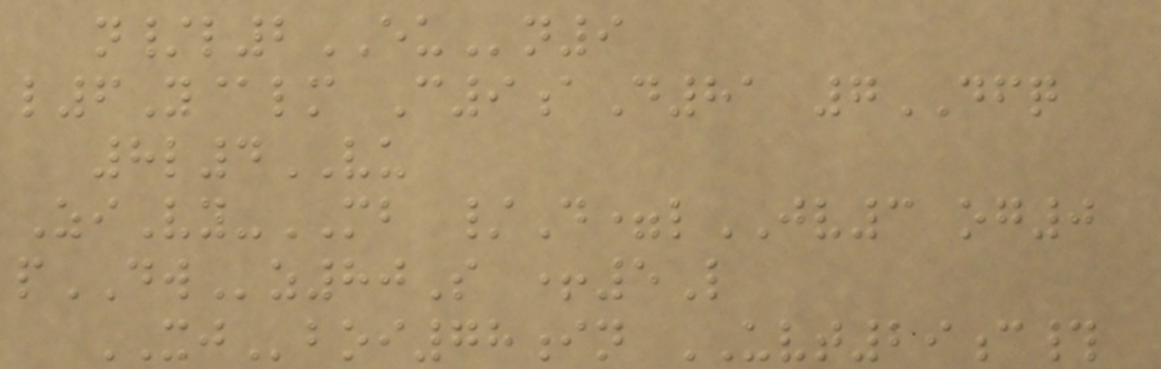n/l2EUn9
l6Y@lm C9aD81 7DFQ
8l4VU
ZiVy-MB /D=lJV3 og0
pDWz80S +5L
XJboi78in UVT29c#
